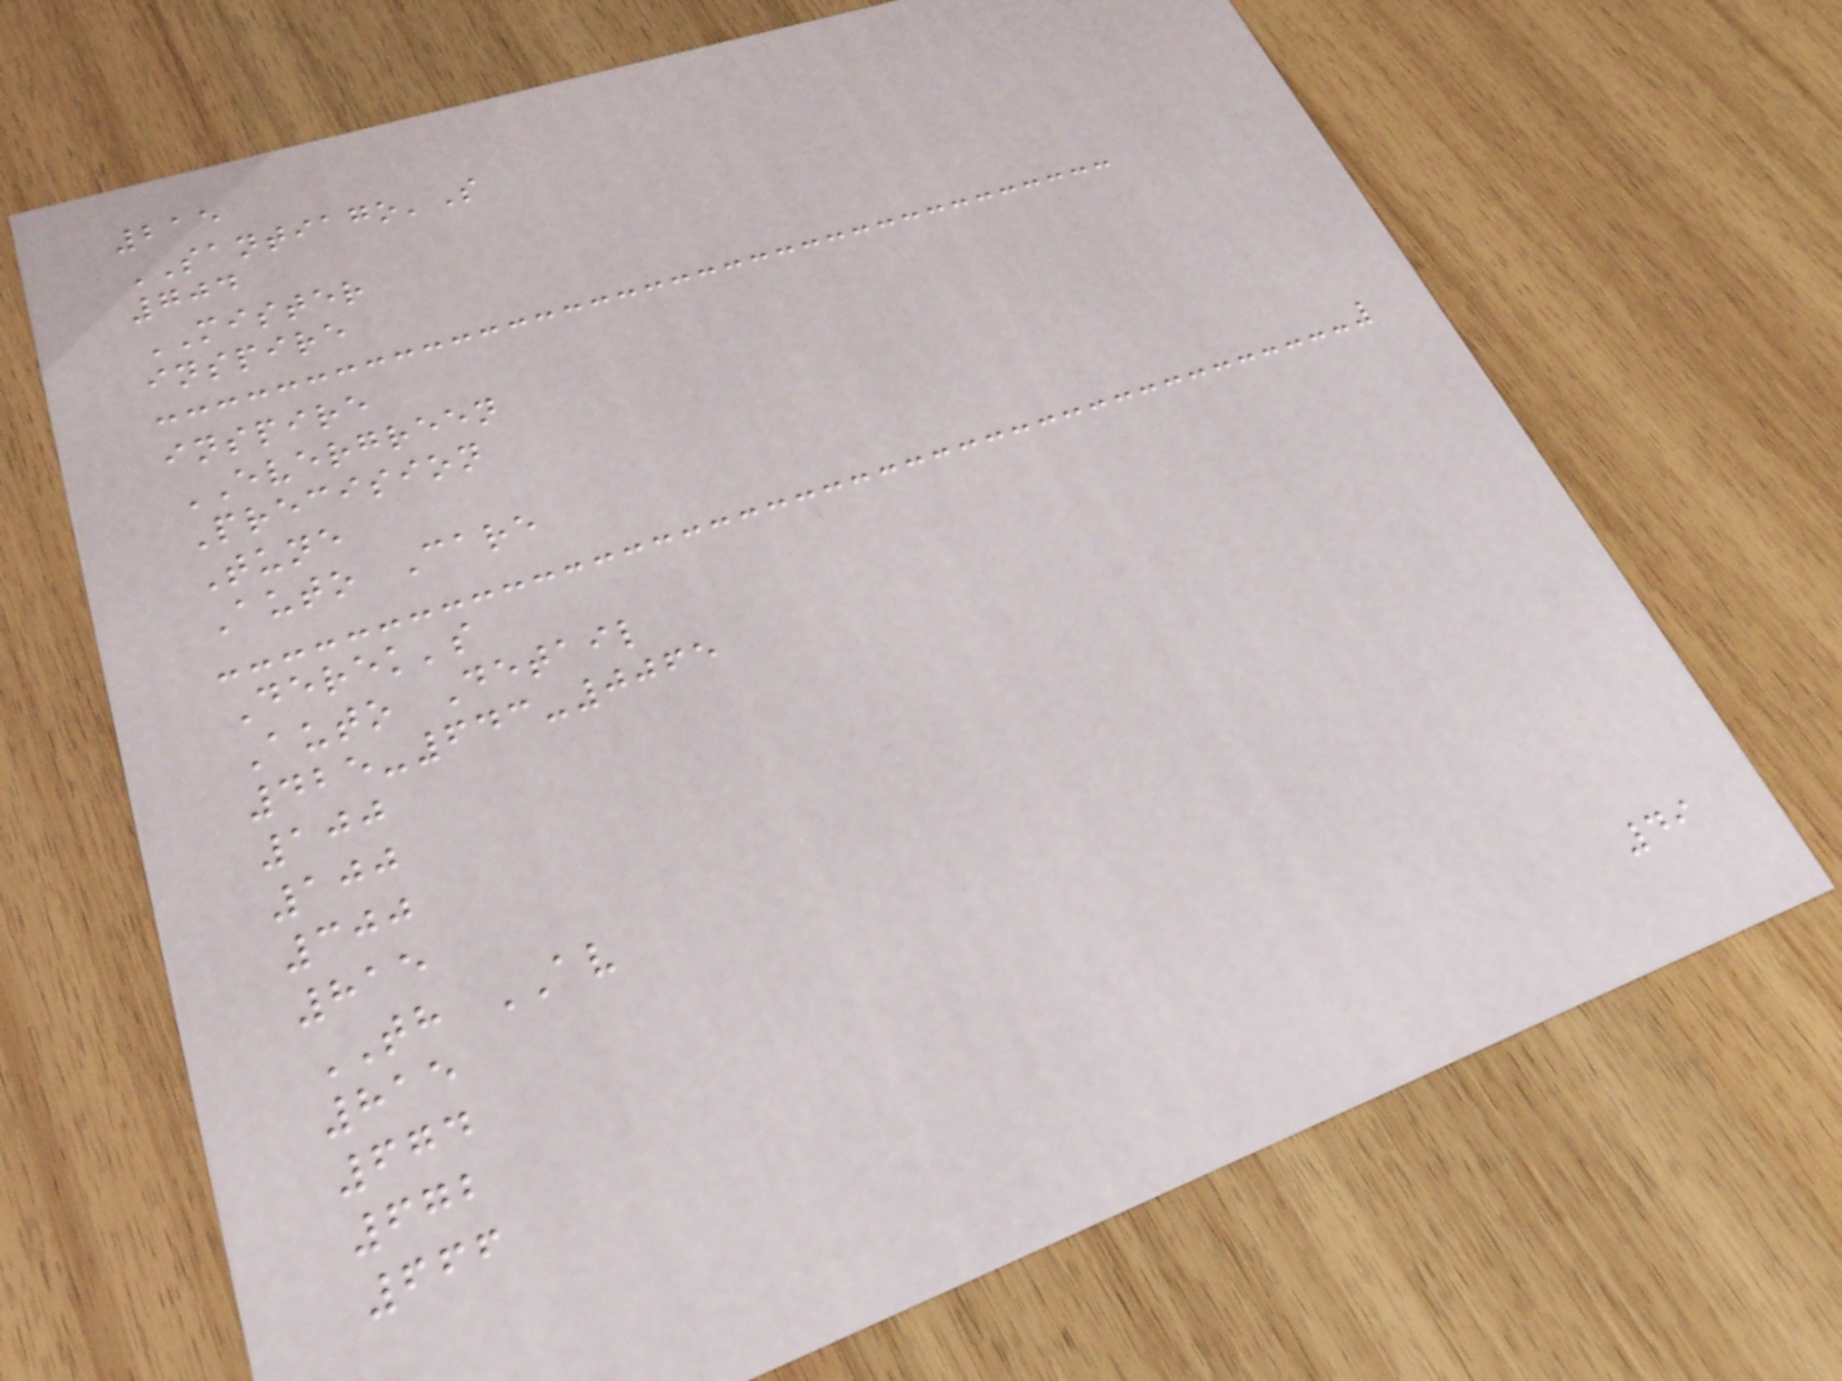215
SANTIAGO'S
704
MISTER
inspire
inspire
EVERGREEN
Precision
Tune
Auto Care
Derek's
Auto Detail
425-643-0065
100
100
300
815
TH AV
815
674
672
666
49
